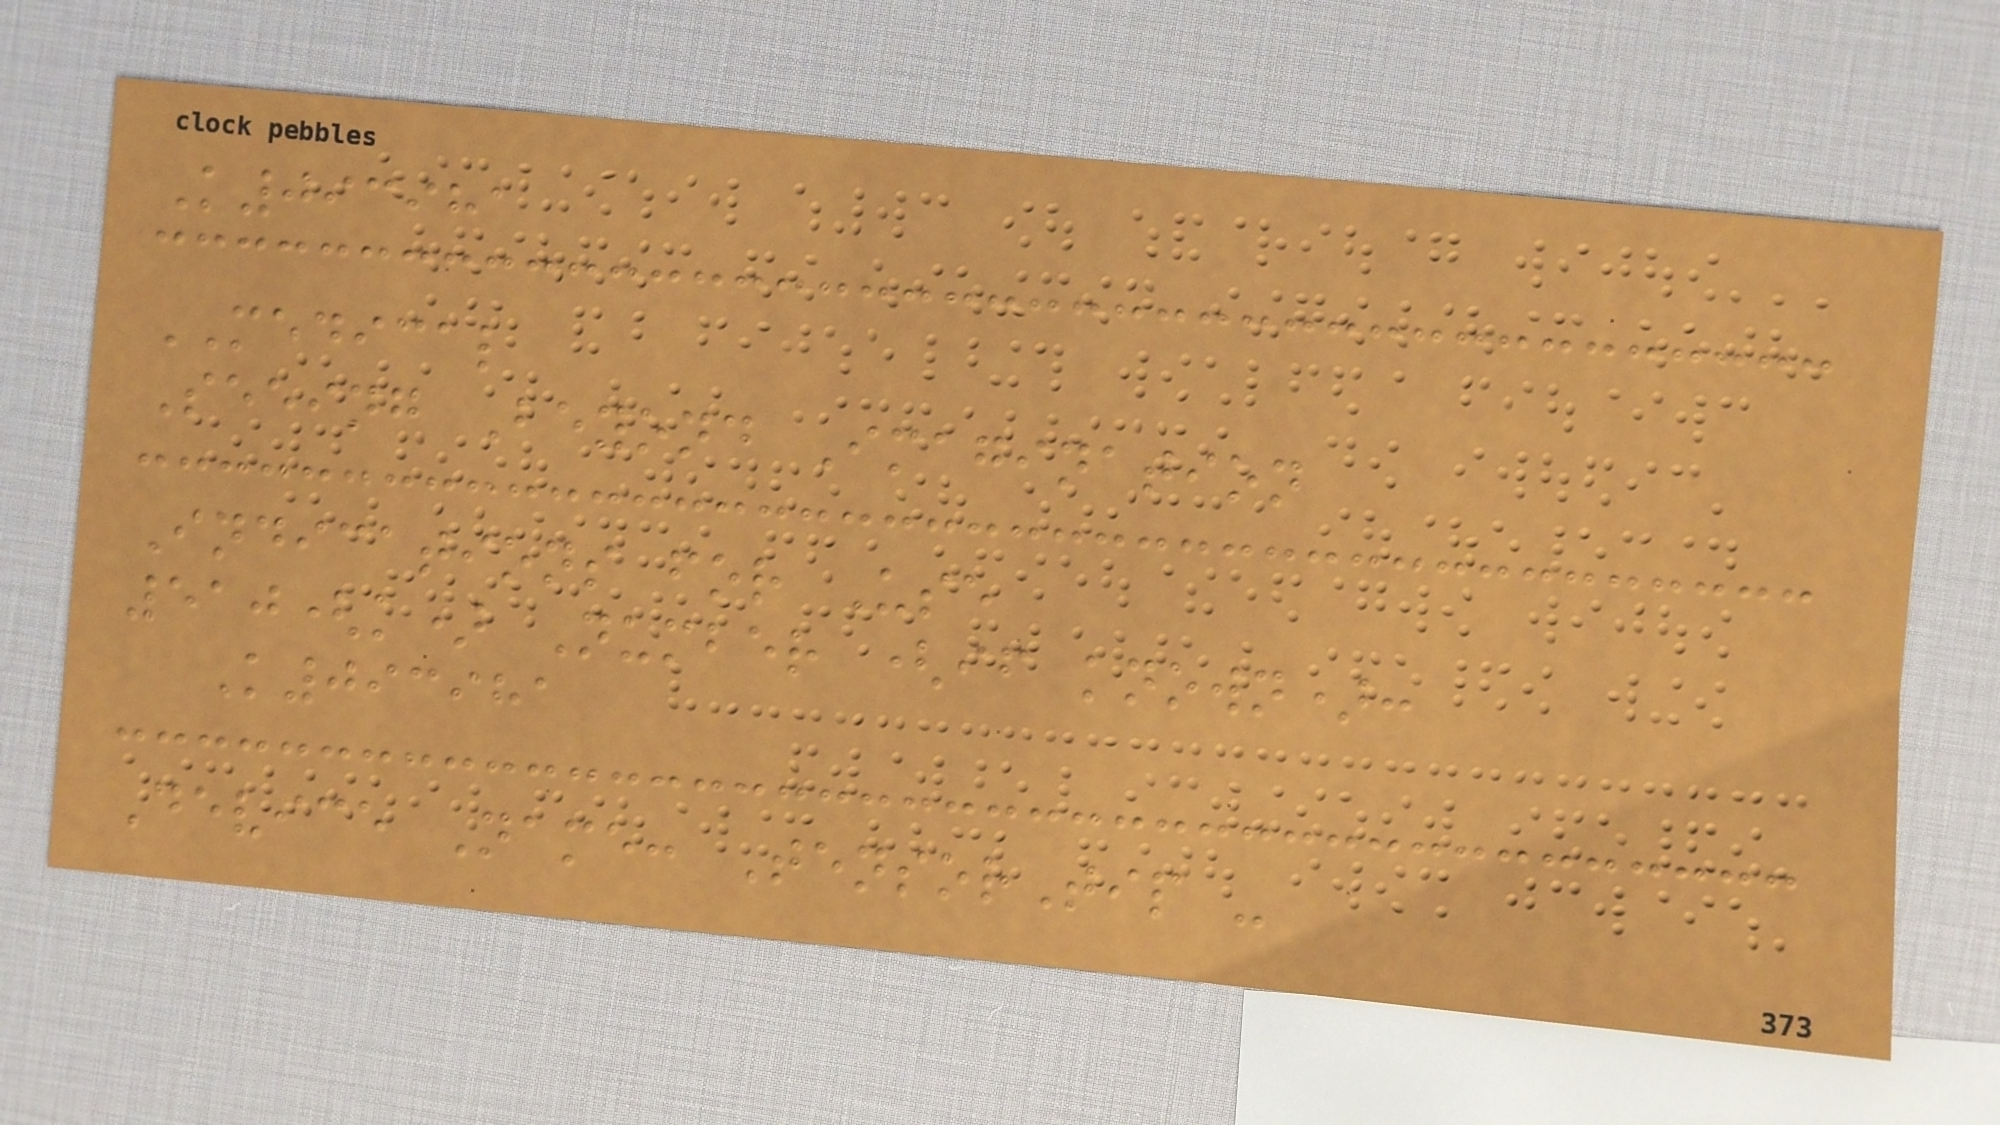K093981
MEDICAL
Seeing Beyond Imagination
Indications for Use
510(k) Number (if known):
K093981
Device Name: TensorTip -
